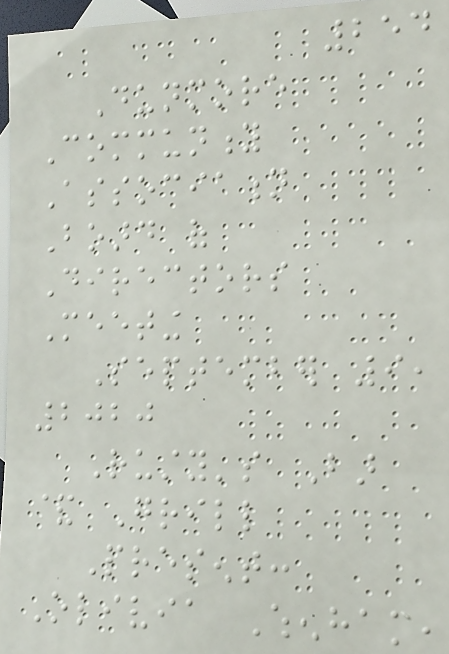254
Dunmore
Community
Association
Board of
Directors
Meeting
September 9,
2020
Rusty's Bar
& Grill
Present:
Olivia Whenham,
